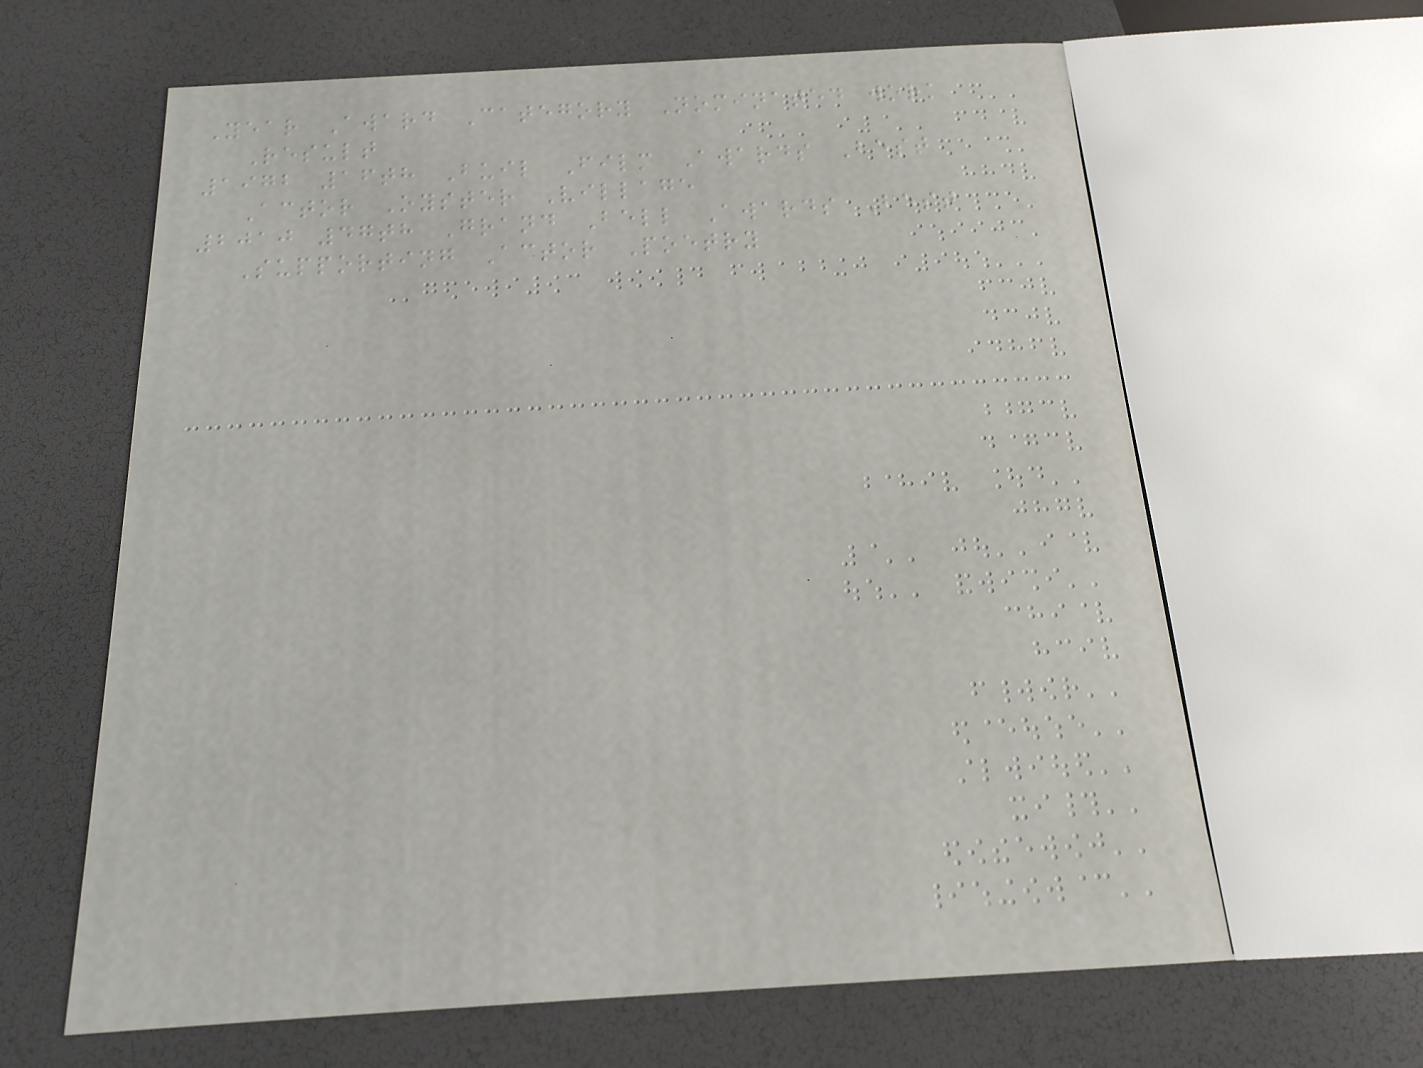Year Award Category Nominated work
Result
1972 16th Buil Film Awards Best
Actor Oyster Village
2010 47th Grand Bell Awards Best
Supporting Actor Poetry
